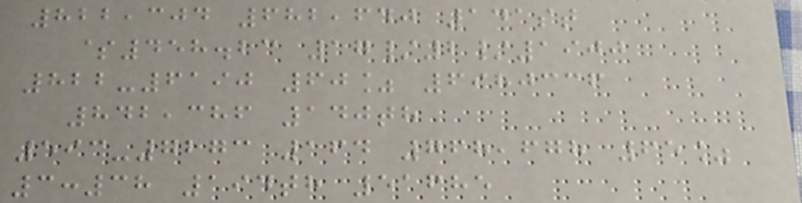822,304 682,640 141st
$458.23 17/2/1900
822-6190 60% 6980336
842,386 140th
593-7273 164 768,678 65%
3:38 194th 51685
